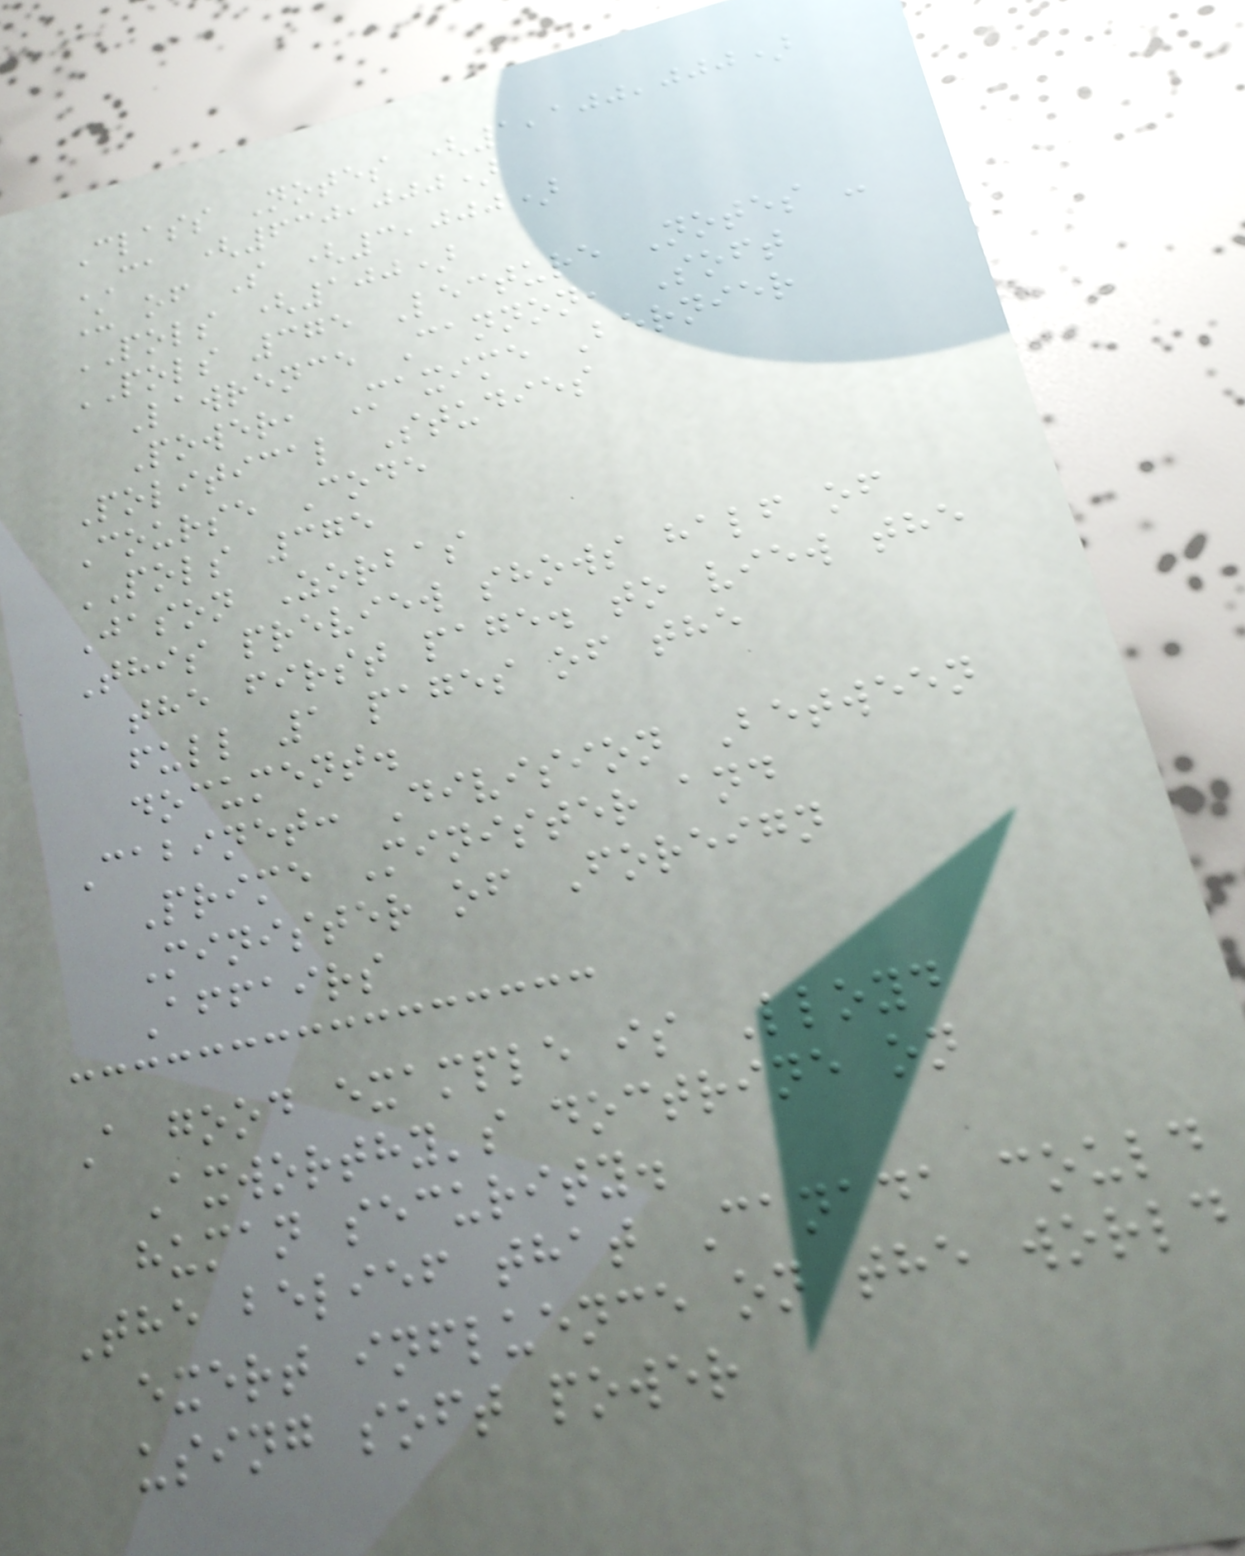Class Notes (1,100,000)
CA (630,000)
U of S (3,000)
POLS (100)
POLS 375 Lecture Notes -
Lawrence Cannon, Soft
Power, Maxime Bernier
Political Studies
Course Code
POLS 375
Jason Zorbas
This preview shows half of
the first page. to view the
full 1 pages of the
document.
Cabinet: Division Between
Prime Minister and
Minister of Foreign
Affairs
A good example is Lloyd
Axworthy's doctrine on
human security.
The belief that Canada could
exert influence on the world
using soft power
